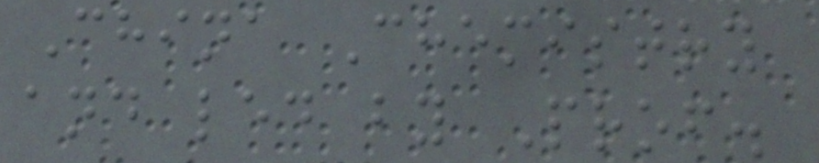China Chemistry
and led by Prof.
